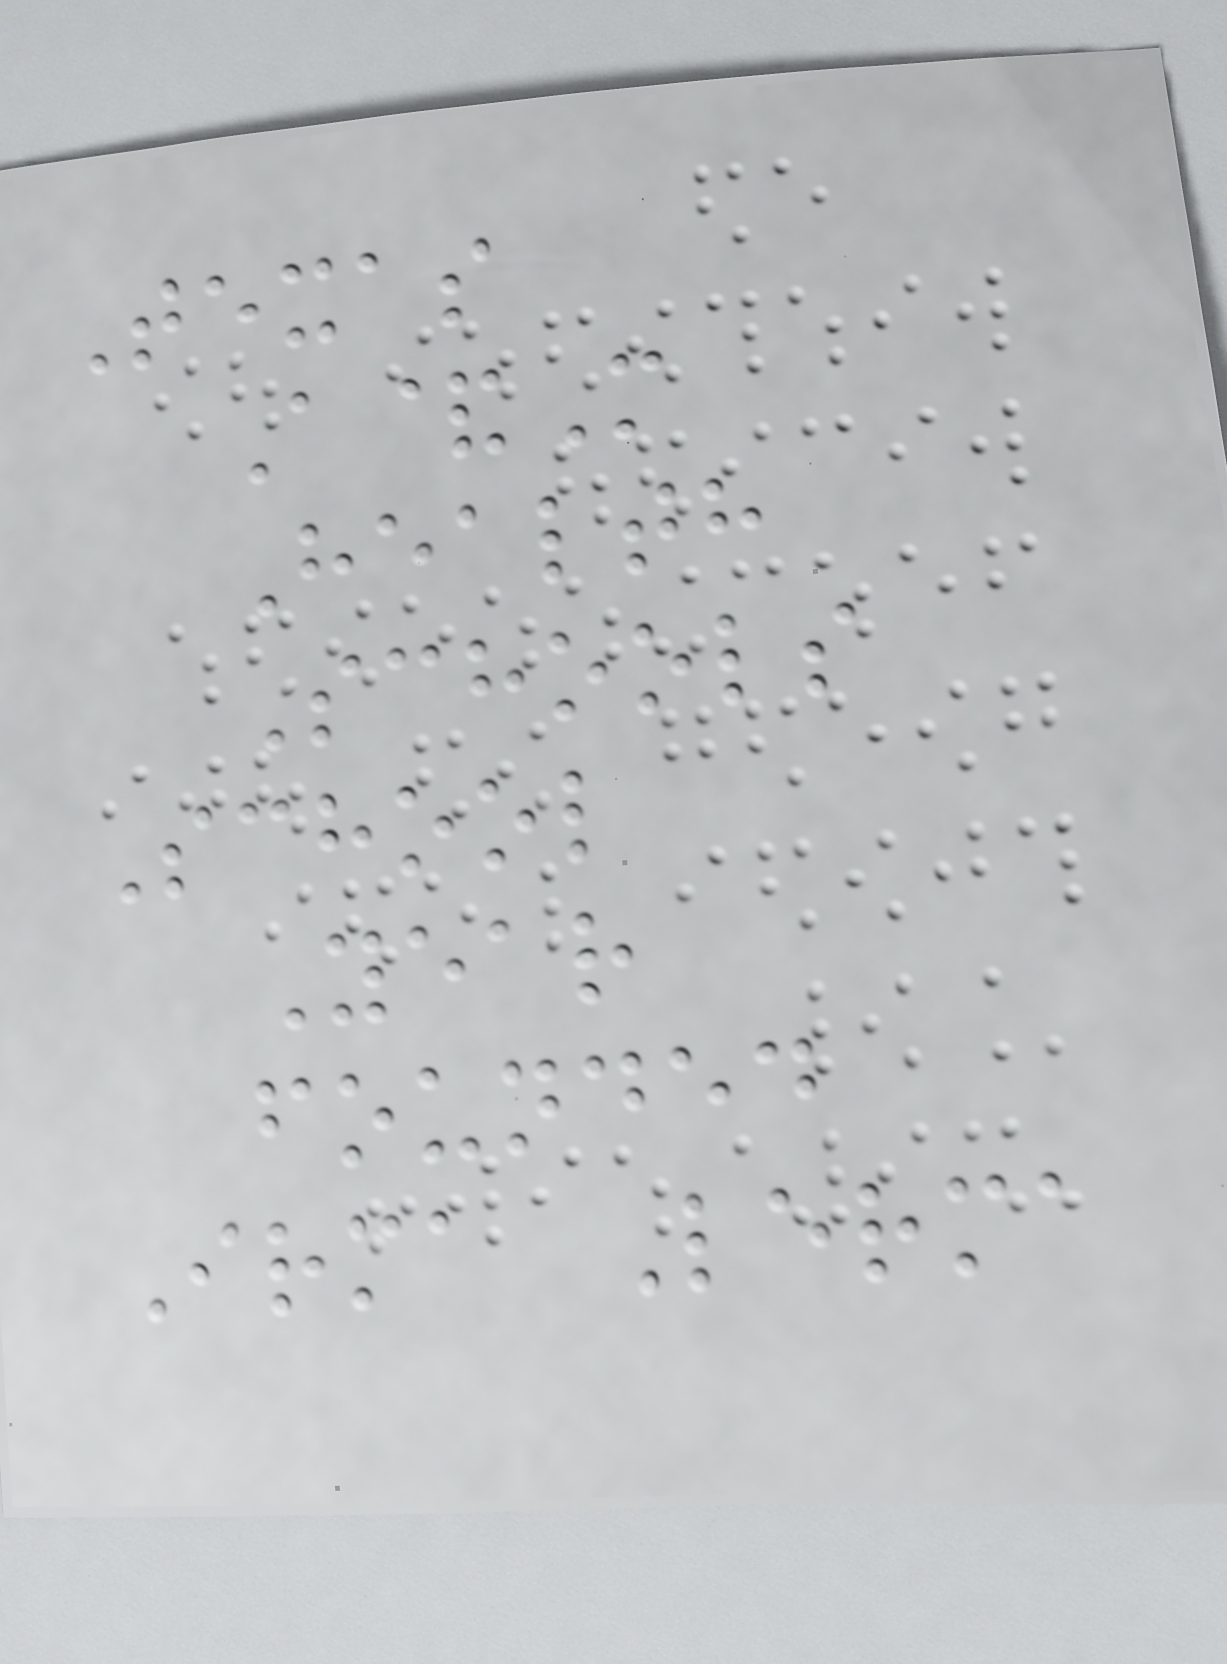Texas
A&M
Health
Schools
School
Year
founded
Irma Lerma
